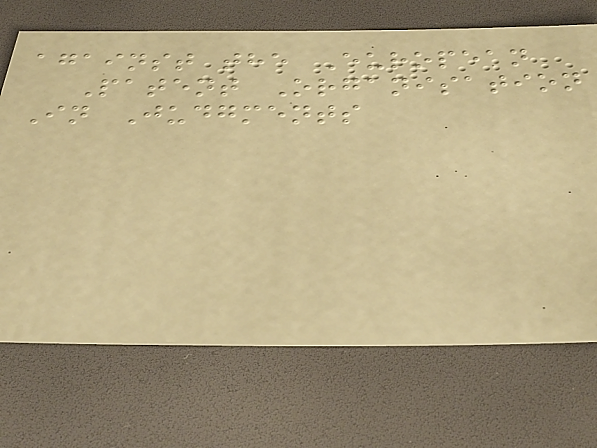against the European
Patent Organisation
In Judgments
